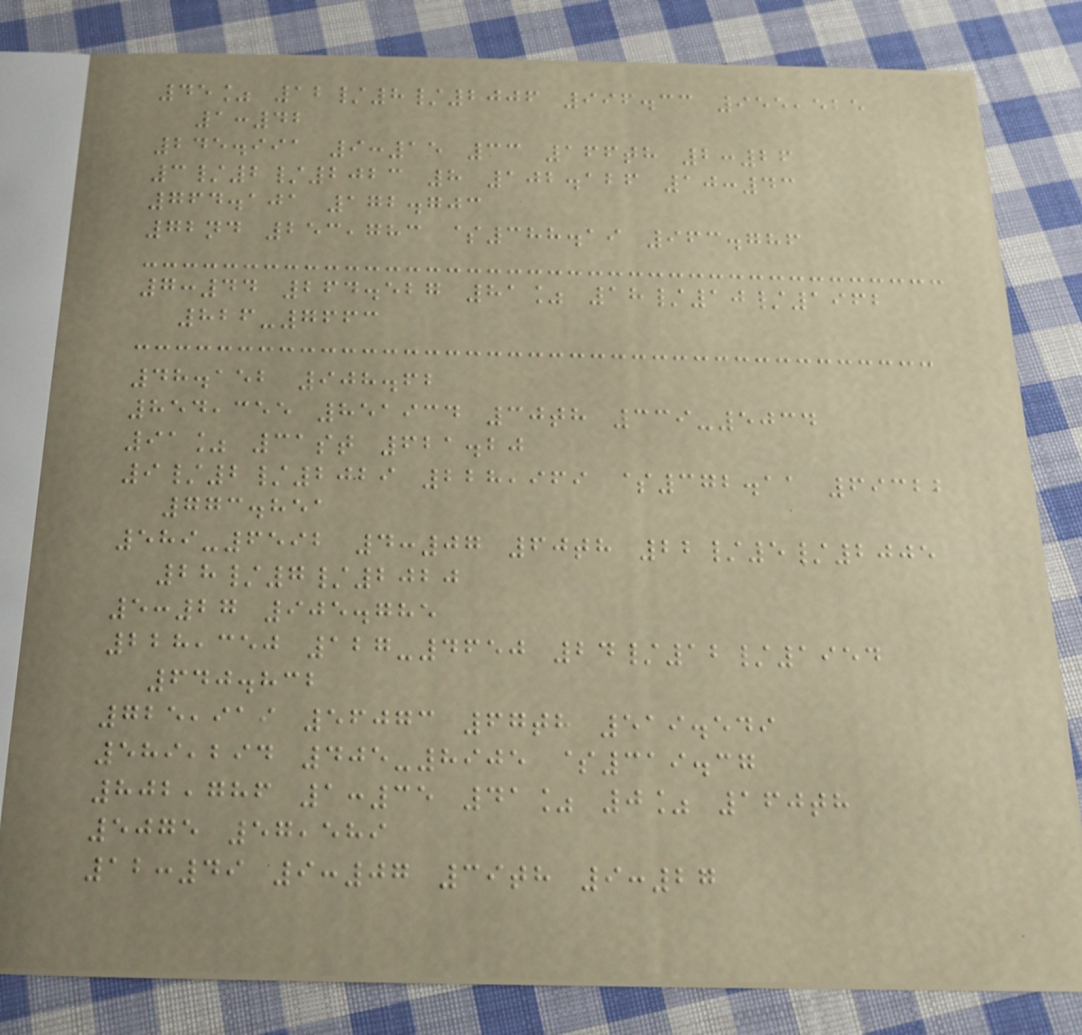45% 12/8/2006 996.33 955,525
1:42
245.991 9:15 33 166th 2:26
3/2/2023 8 102.126 10:43
764.101 172.703
72nd 253,783 $388.19 963.786
7:44 264.527 81% 18/10/1962
826-7663
48.152 908.62
854,355 851934 30th 339-5034
91% 31st 621.20
9/2/2029 228,969 $372.11 69322
773.851
589-6592 4:07 60th 22/5/2005
28/7/2020
5:27 905.785
228,350 127-4650 24/12/1954
640.832
725,919 56073 67th 519.549
589,294 405-8905 $319.37
802,786 1:35 41% 0% 160th
5075 57,589
12:49 9:07 39th 9:27
